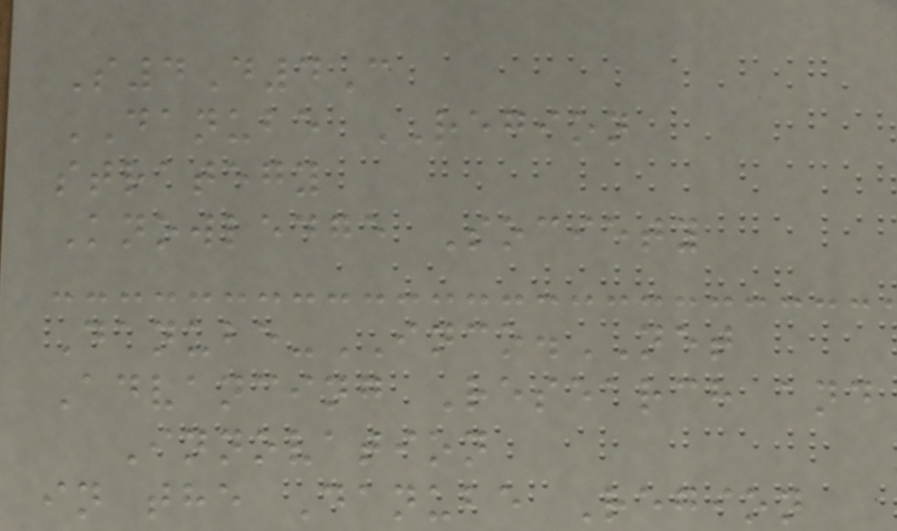S4D4C
DANUBE REGION
strategy
Knowledge Society
Danube-INCO.NET
Advancing Research and
Innovation
in the Danube Region
